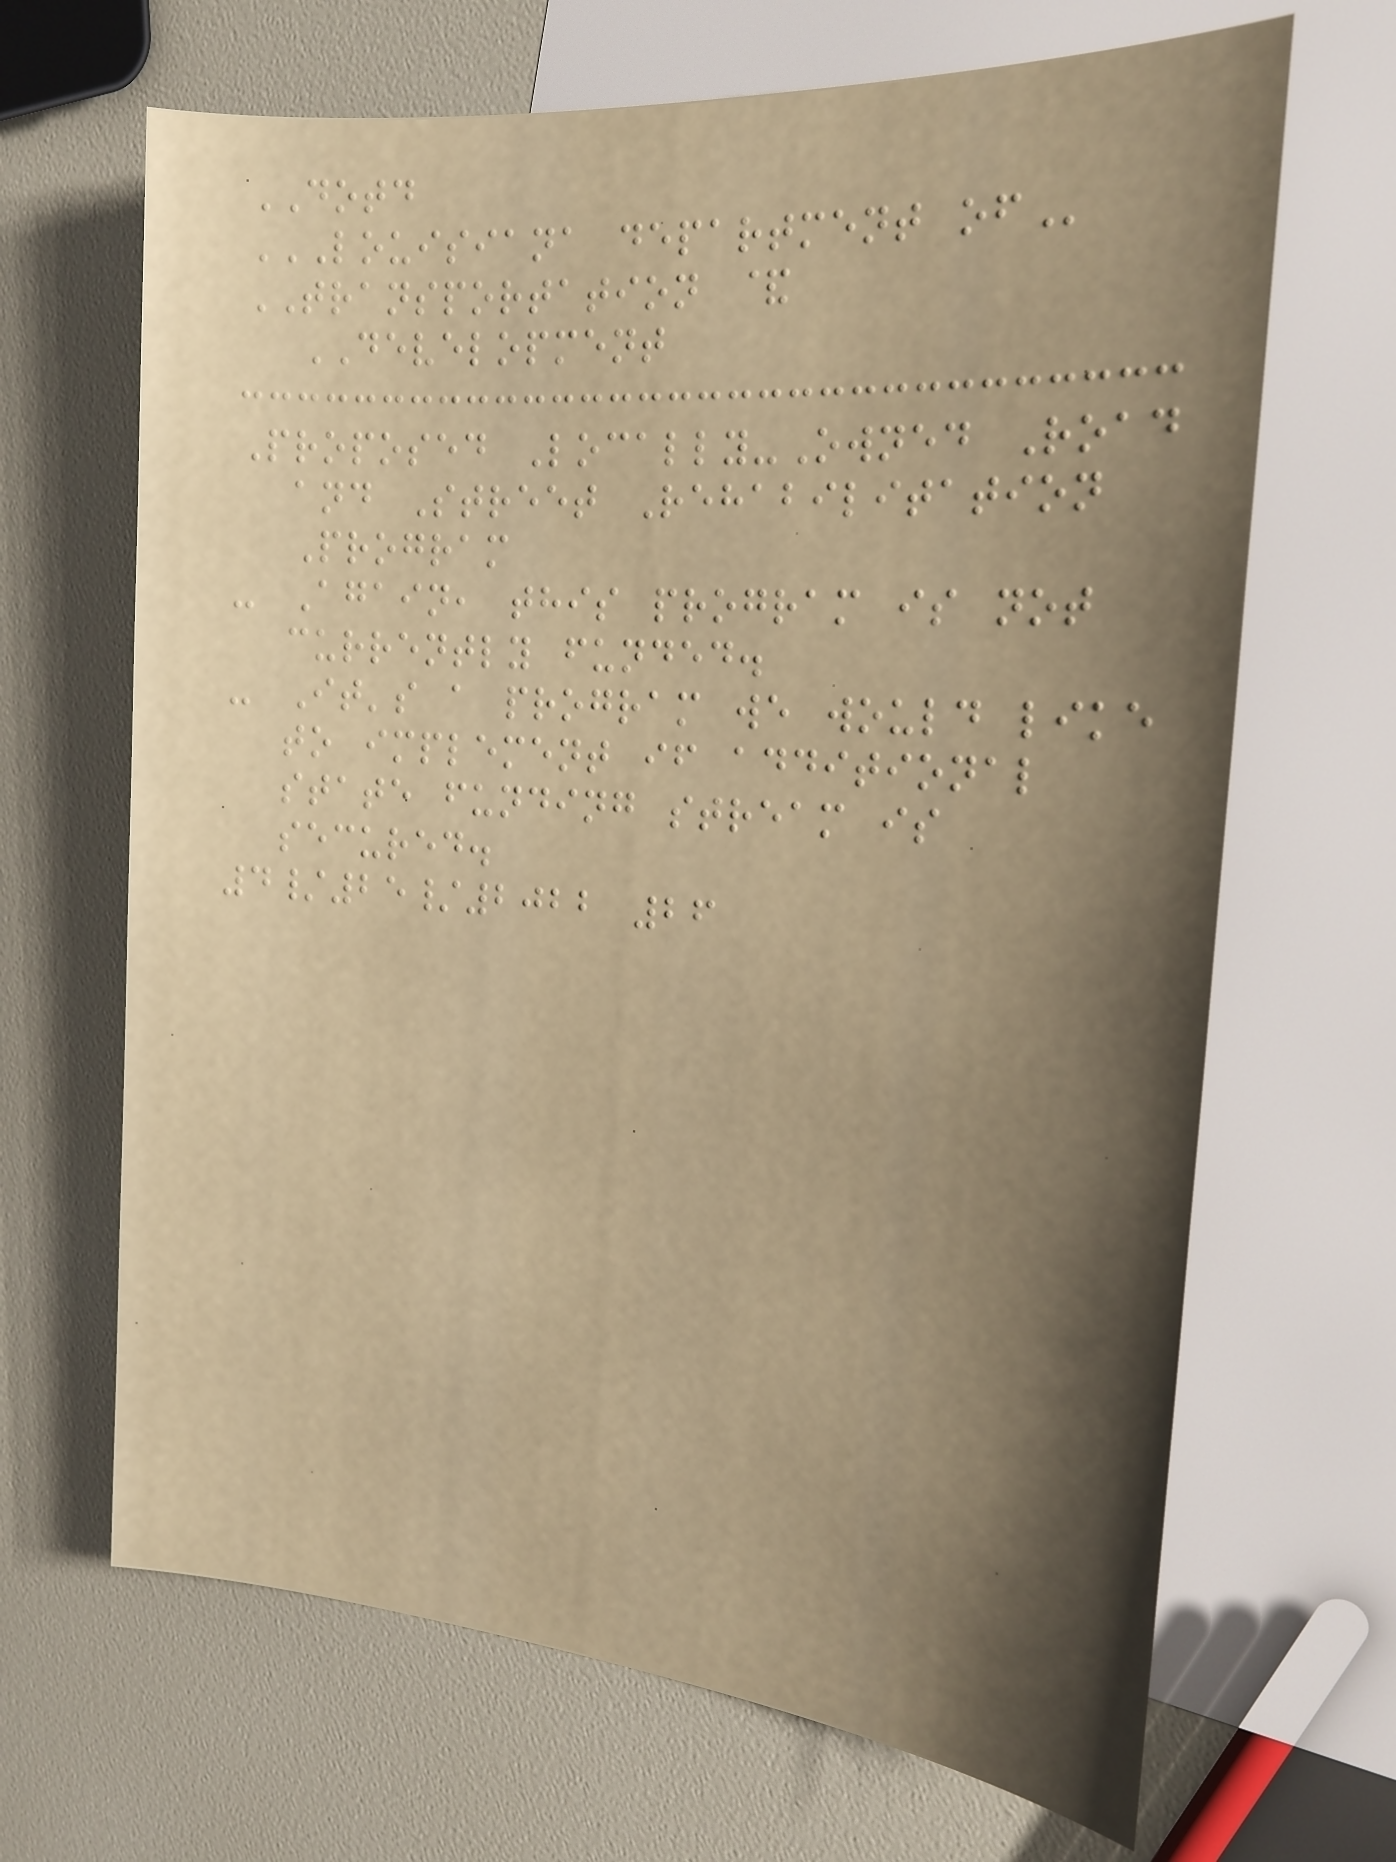DOTD
LOUISIANA DEPARTMENT OF
TRANSPORTATION &
DEVELOPMENT
Proposed Locally-Owned Road
and Street Rehabilitation
Program
- Again, this program is not
currently funded.
- It's a program we would like
to implement if additional
state funding stream is
secured.
4/25/2022 26
